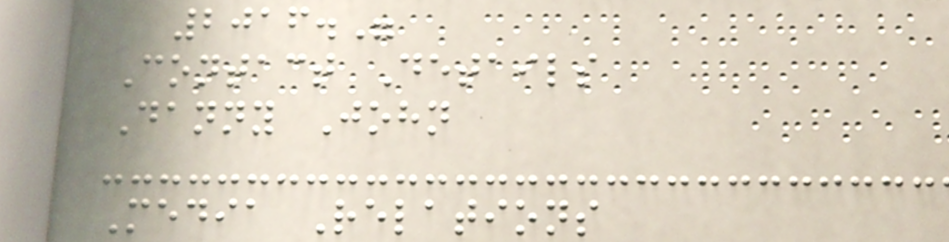2016."
Contact Details
Danny John
Media Relations
